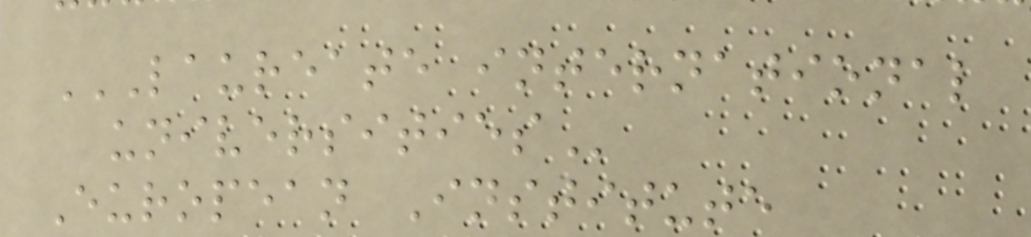LAUREATE INTERNATIONAL
UNIVERSITIES
European Institute
